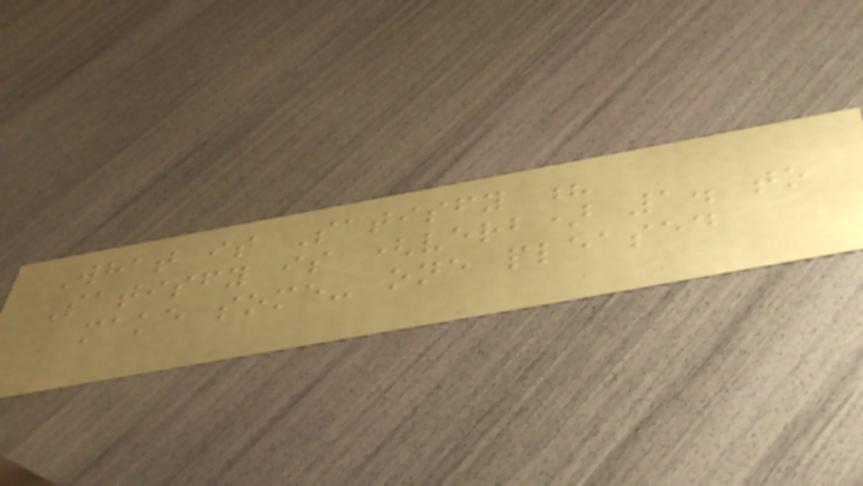What is Satisfy ?
Satisfy is (verb) 1. to
make some- one pleased
